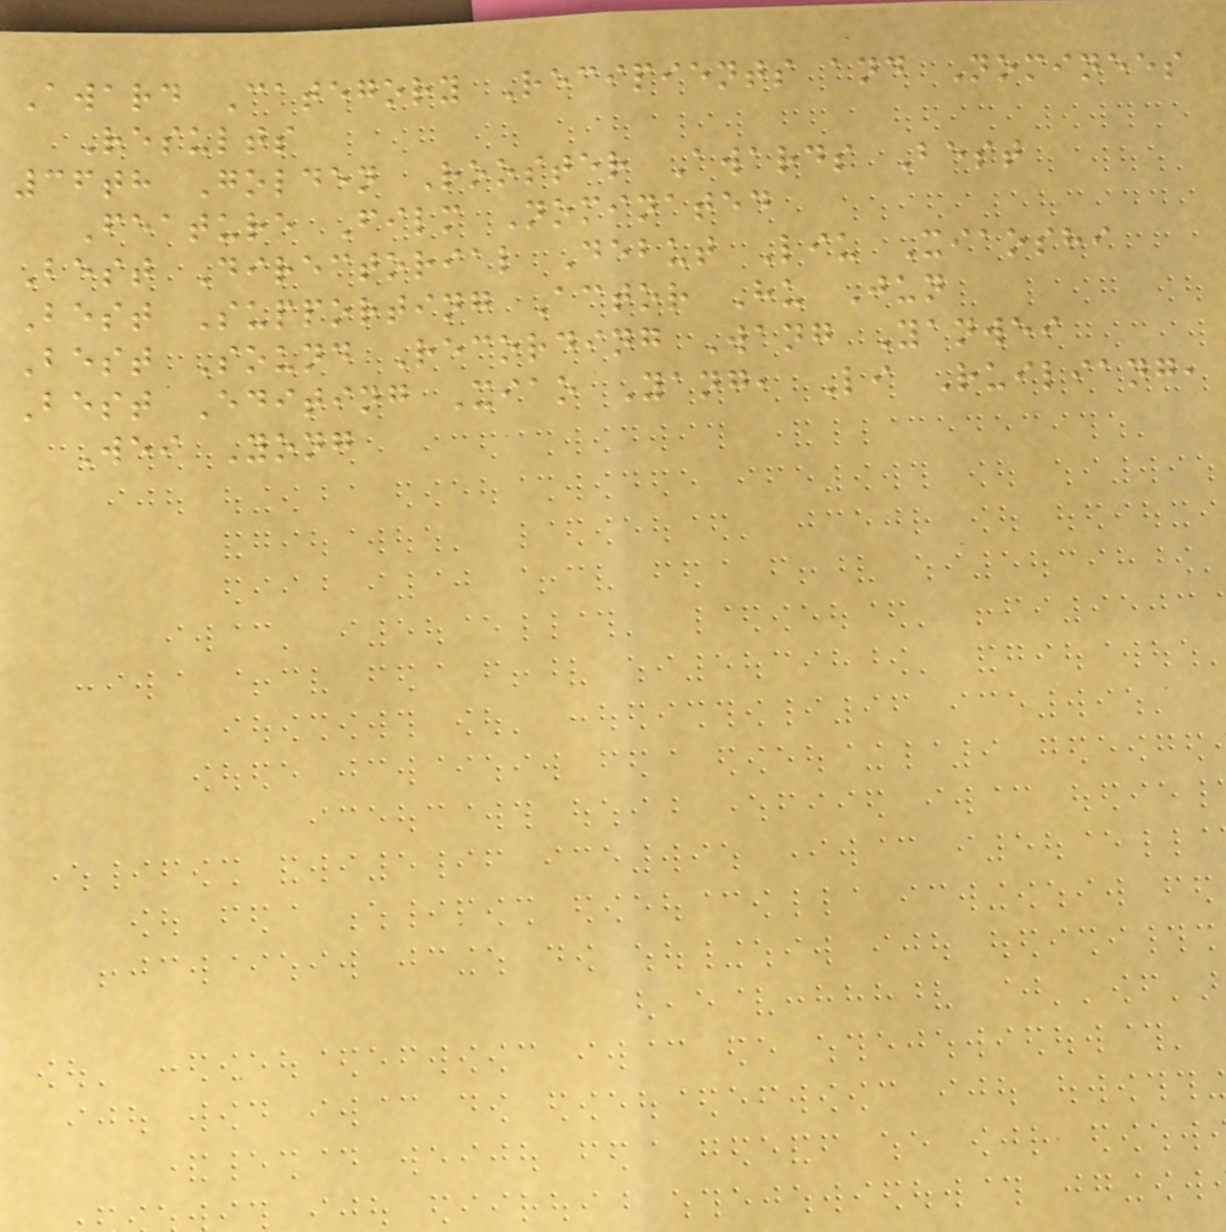Award Category Recipients and Nominees
Results
36th Golden Rooster Awards Best
Feature Film Nominated
Best Directorial Debut Liu Xiaoshi
Best Supporting Actor Hu Jun
Best Sound Recording Wang Yanwei
Best Editing Xiao Yang, Li Ruiliang,
Wei Yong
